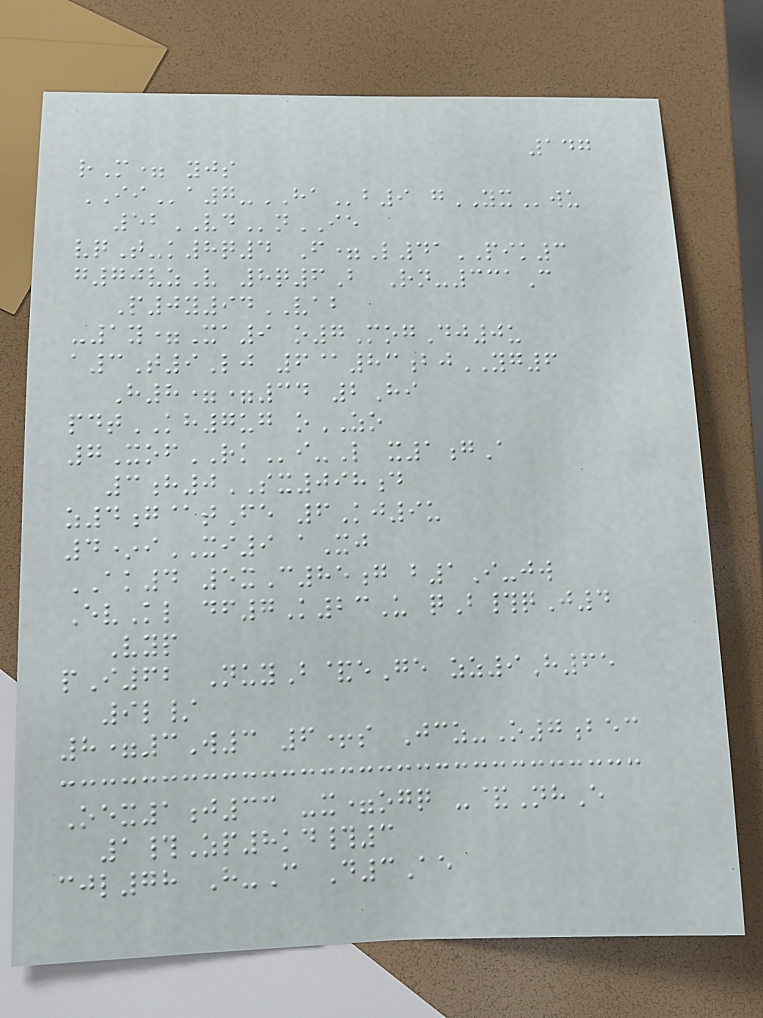147
rM= yjs
IIa7-HAb9 gYXwu
52VDnIE
vqT-k8q4 F=L41PIK3
g70vzV 8q6B Rn-331C
P0y94VAB
-1y=Xa9 o7MogDj0u
a3T9Lj 6@83bjYG6
H8==34 2Hi
pdtKH7ug oZO
7XofRKi-L x1gA
3h0SX098d
z4g@tFe 6Kj9u
4*iXI9 aXj
AK4 5xC85g b1I-jw
EvKl df7K23U qB#qJ4
Vyp
pI62 NuyB&eGe zz9H65
9l/
8=3W3 6+s Jcz-O7bec
Oex1j33 -x=ogq -&NhE
1#Zp8kd#3
cjl78 H-C D3Ae
